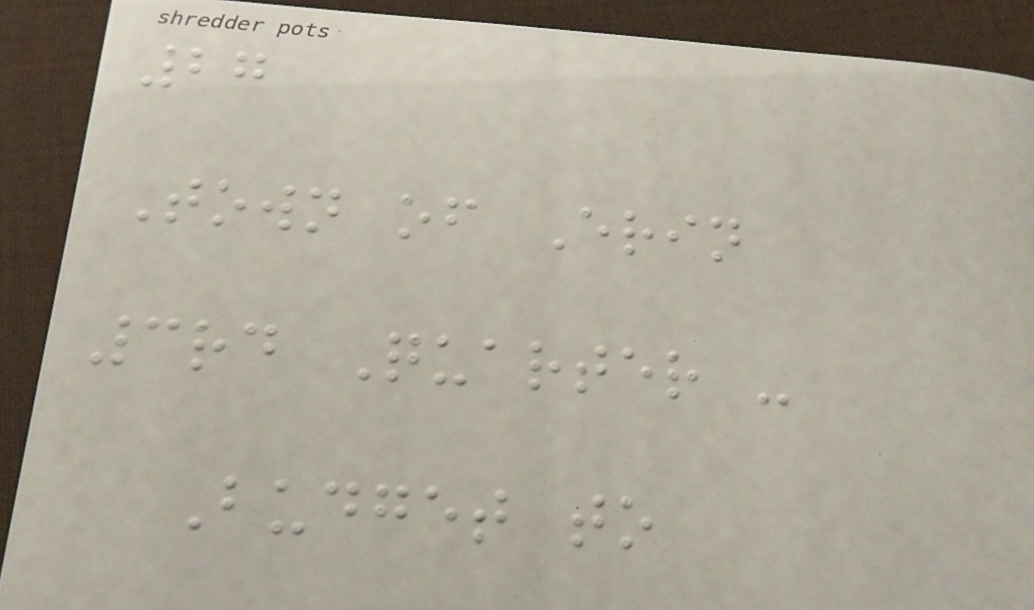27
Town of Erin
3rd Quarter -
Budget to
